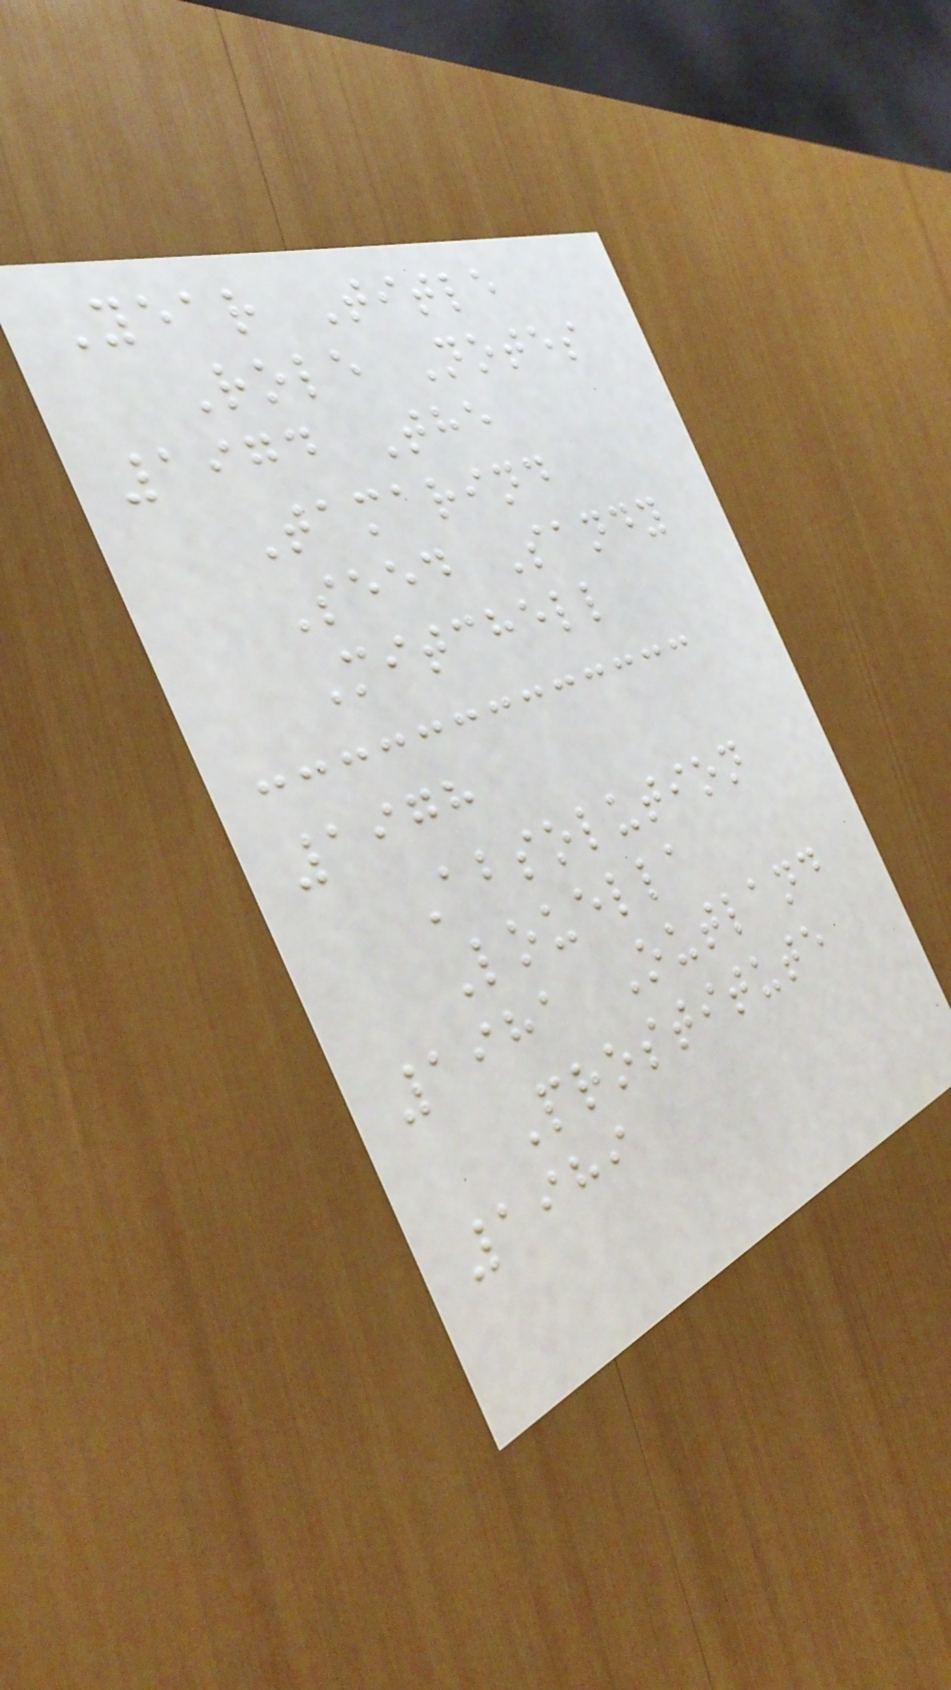Year Title
Role Notes
1974 The
Tamarind
Seed Sandy
Mitchell
1978
Absolution
Louella
1981 Outland
Prostitute
1989
